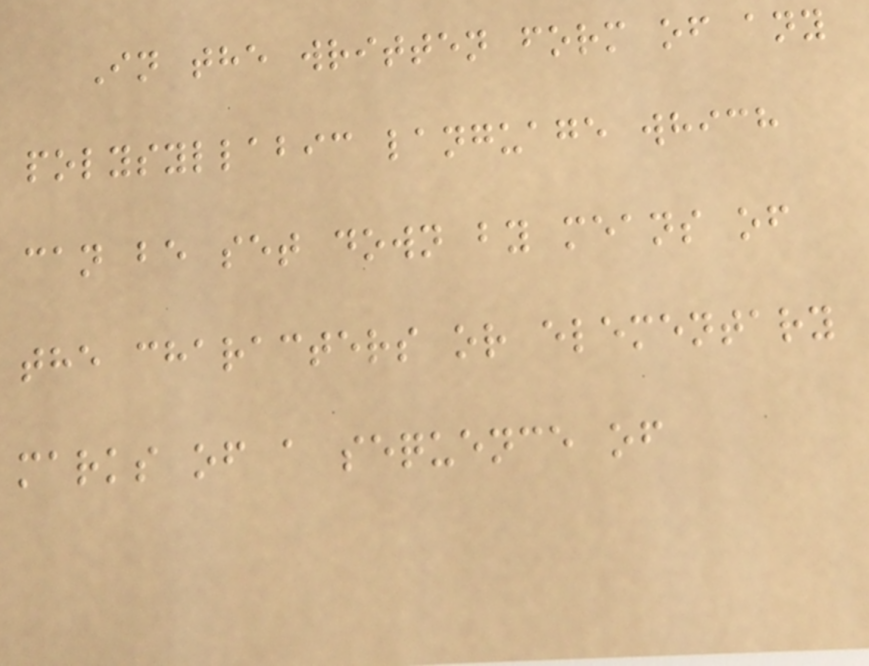In the written form of any
polysyllabic language which
can be set down by means of
the characters or elementary
marks of a sequence of
